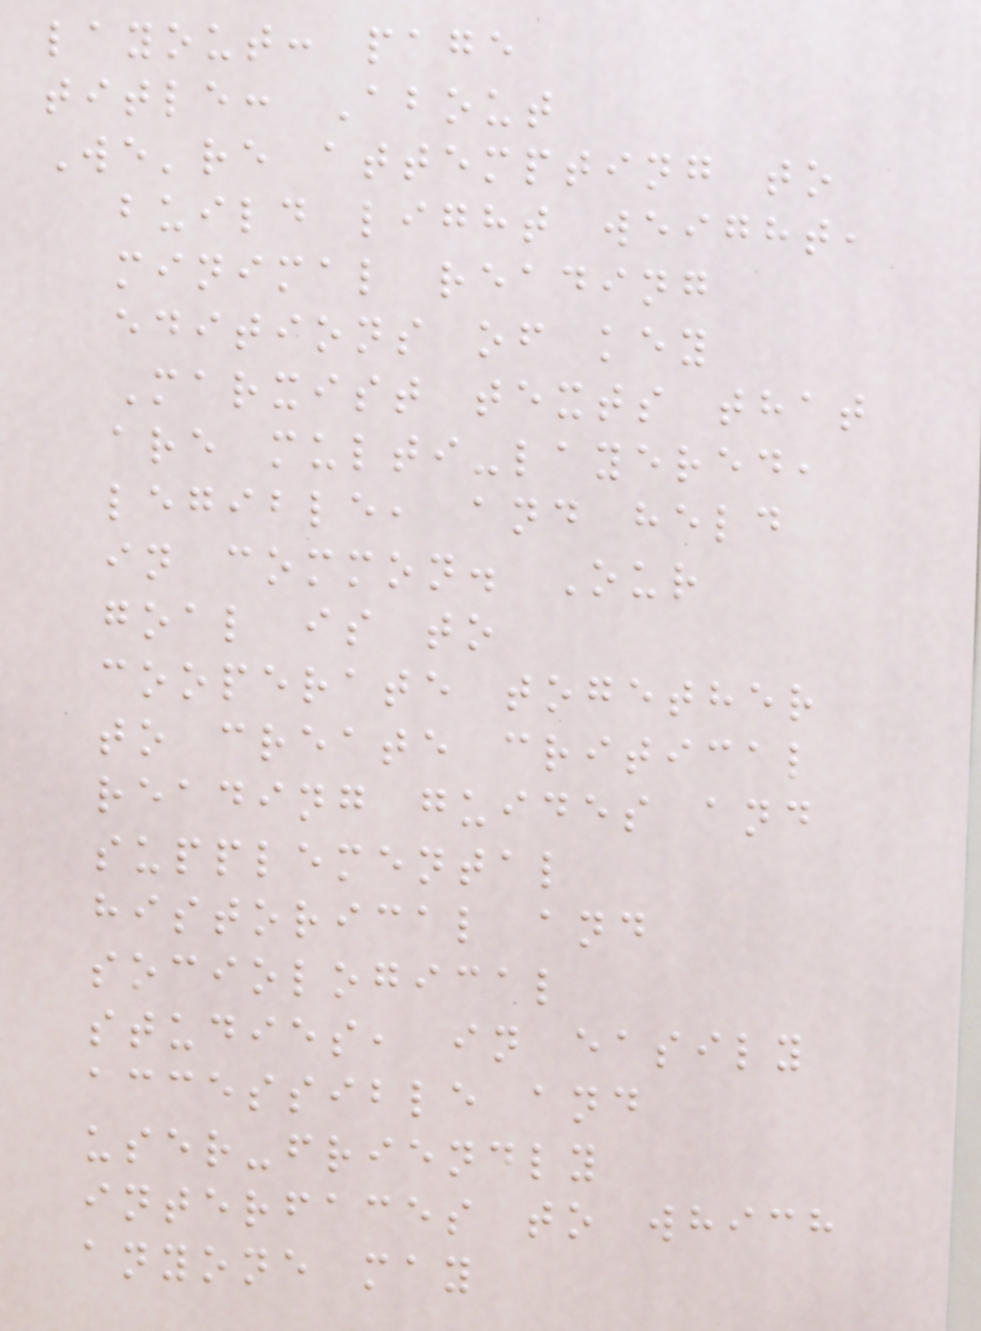layout: page
title: About
We're attempting to
build light weight,
minimal reading
editions of key
Marxist texts that
are multi-layered,
legible, and held
in common. Our
goal is to
cooperate together
to create critical
reading guides and
supplemental
historical and
sociological
studies, in easily
accessible and
user-friendly
interfaces to which
anyone may
